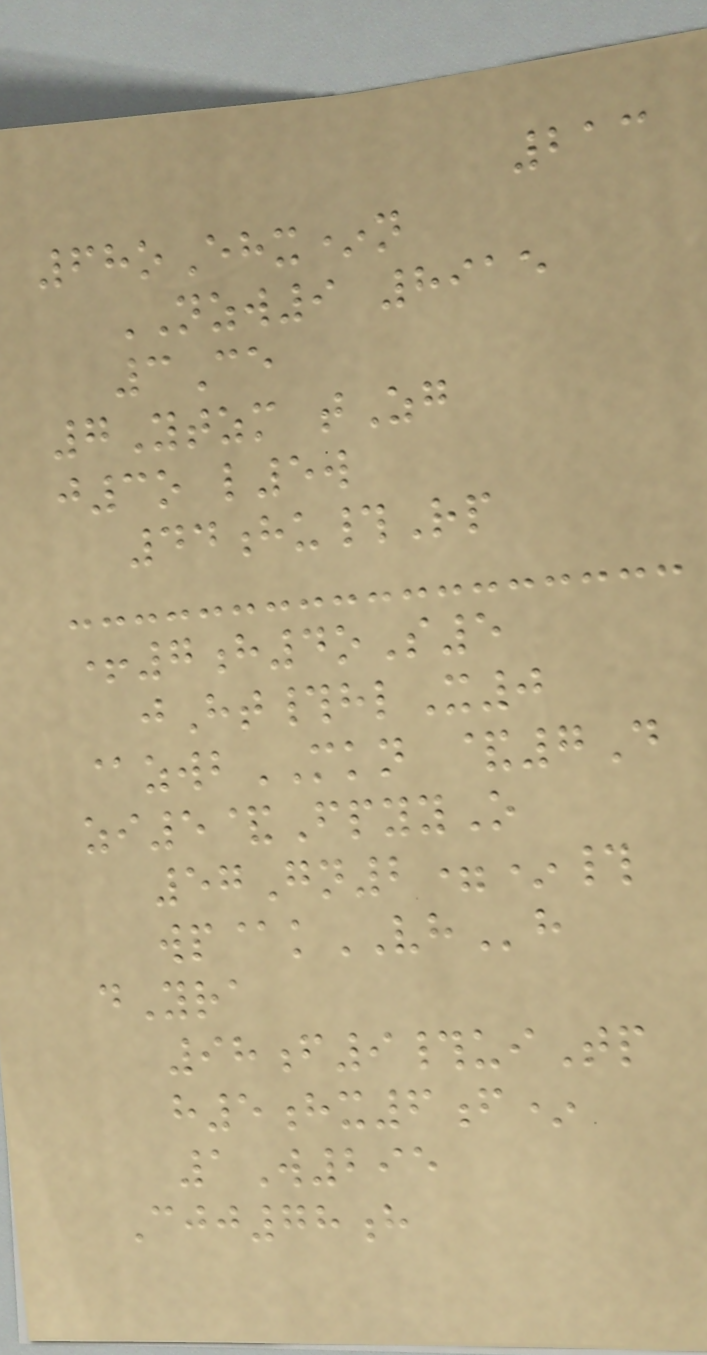213
68oEhx*n
NZW9 8915
3Ce
7Ytzm tZg
j3o l5w
44hu#Rp
+7h4oS5
jHt#hlX0
@zwbMKN &7D
zi5&FpyyO
57Gn2=*#
wp@kVHh
dYra
98f9#uiTp
h5hx6f*
1W295
Cjj78h
